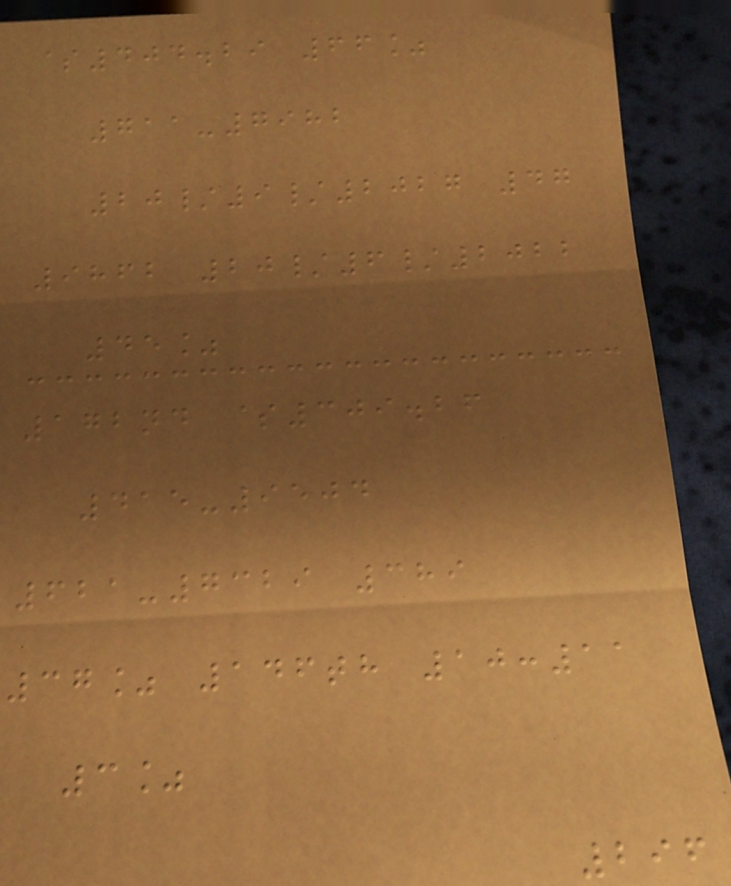$404.29 66%
711-7982
20/9/2027 47
9862 20/6/2022
45%
172nd $309.26
415-9504
621-7329 389
37% 146th 10:11
3%
296
